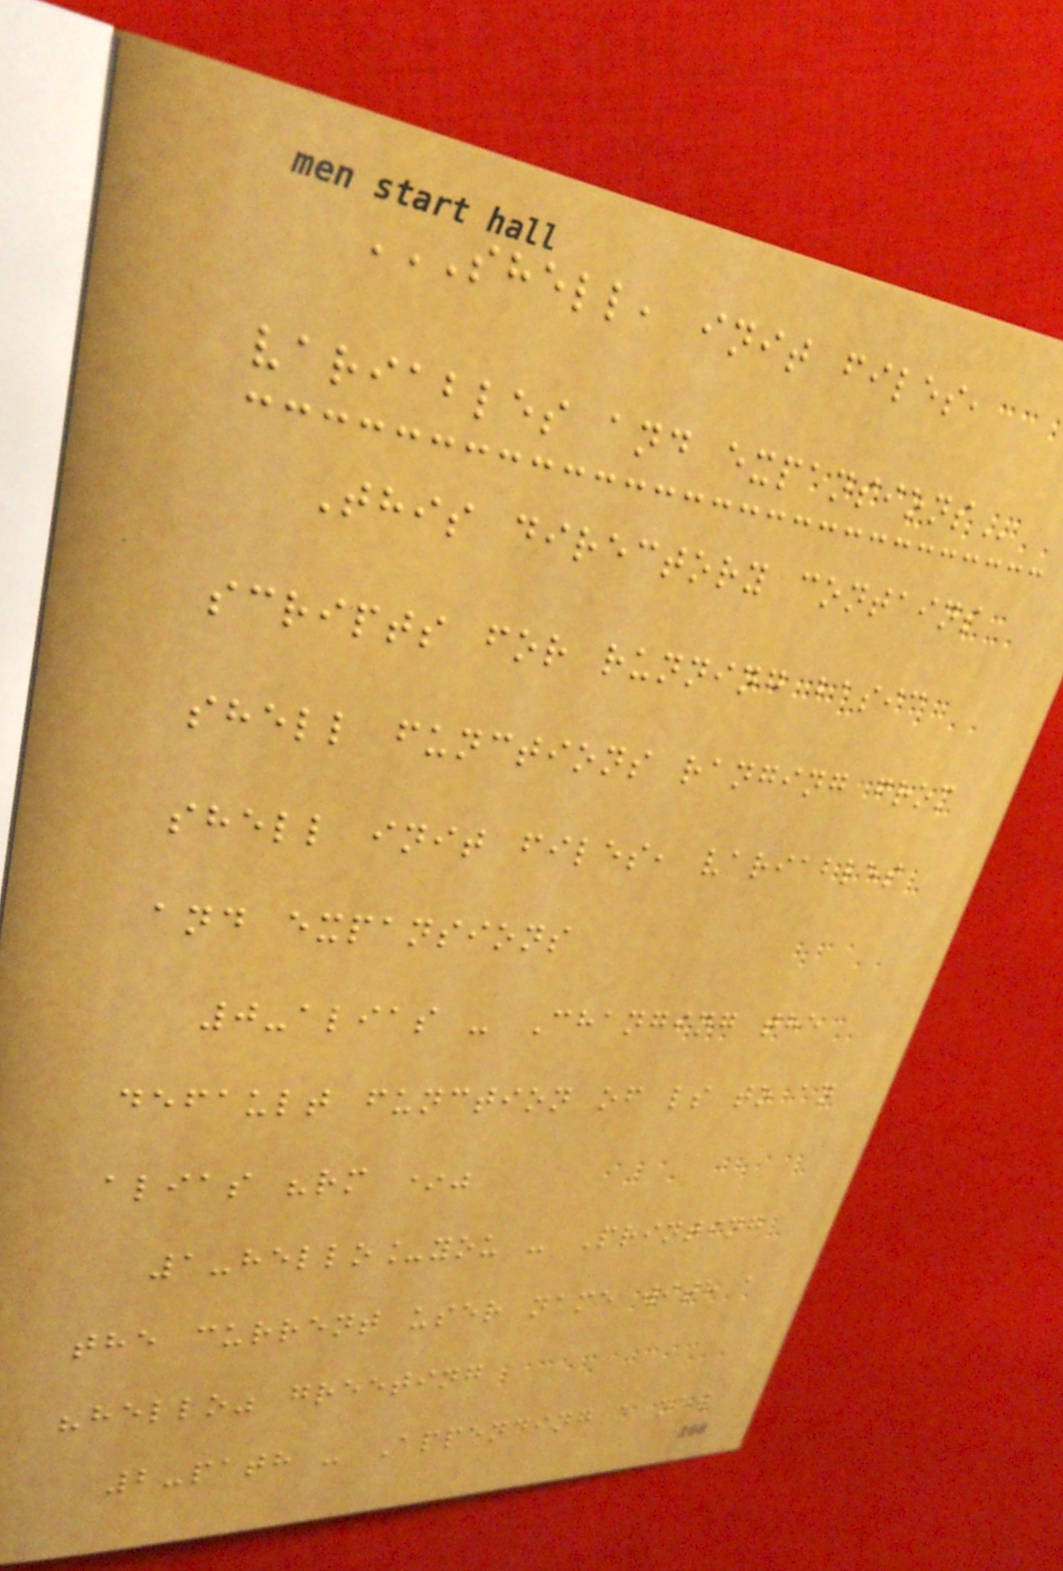SHELL, INIT FILES,
VARIABLES AND EXPANSIONS
This directory contains
scripts for running basic
shell functions ranging from
shell init files, variables
and expansions
0-alias - Changing the
default function of ls to an
alias "rm *"
1-hello_you - Printing
the current user name with a
"hello" greeting
2-path - Appending a new
